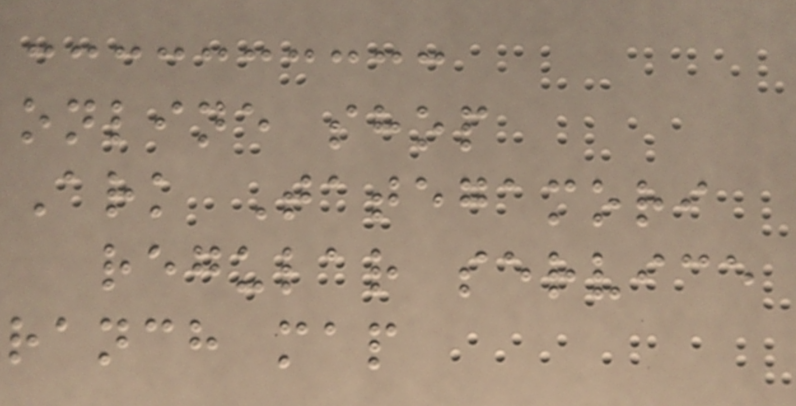online shop
Ark Tategamori
regular service
ranch map
